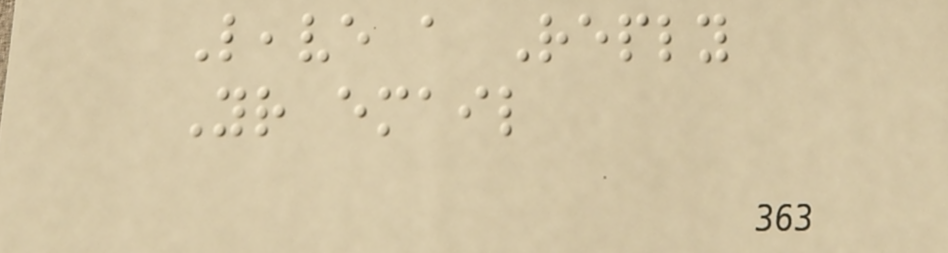Leave a Reply
Your email
